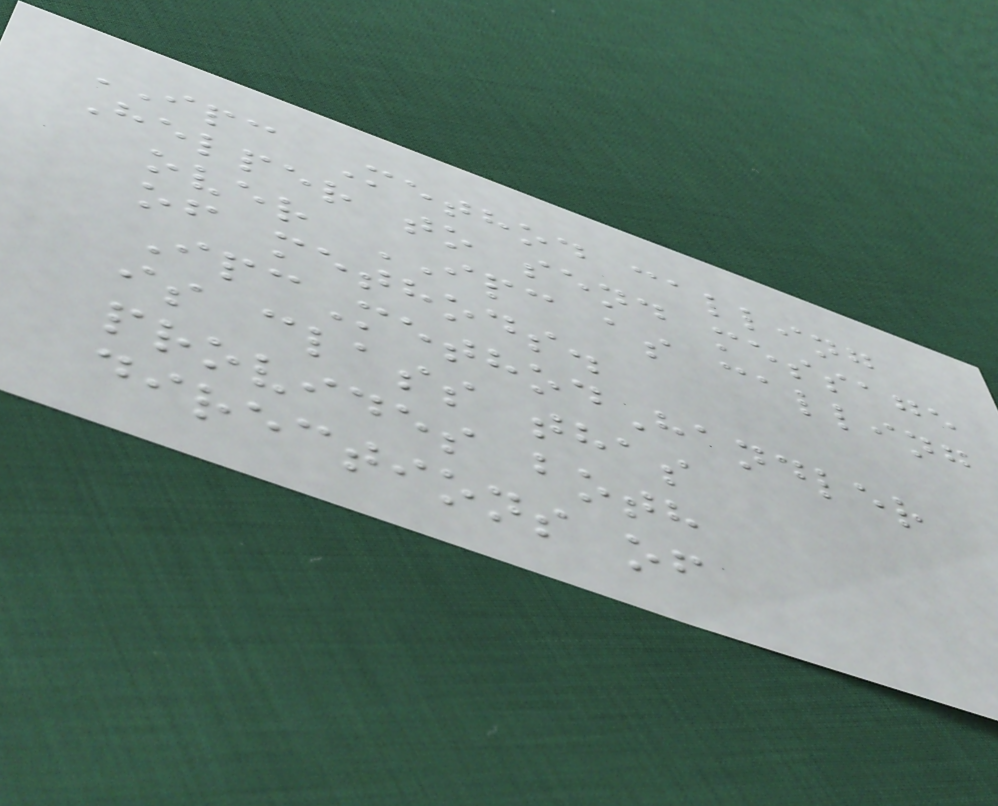IPC Method calling
Helper to send message
over IPC as calling
of methods.
IpcMethodHandler
is class thas
provides both
directions of
